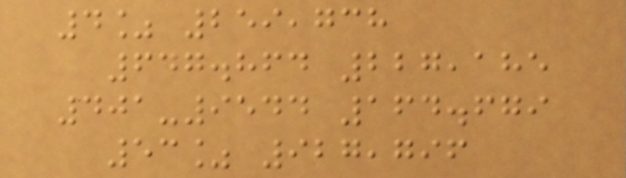4% 259,738
647.864 227,185
401-9544 164.679
53% 927,796
